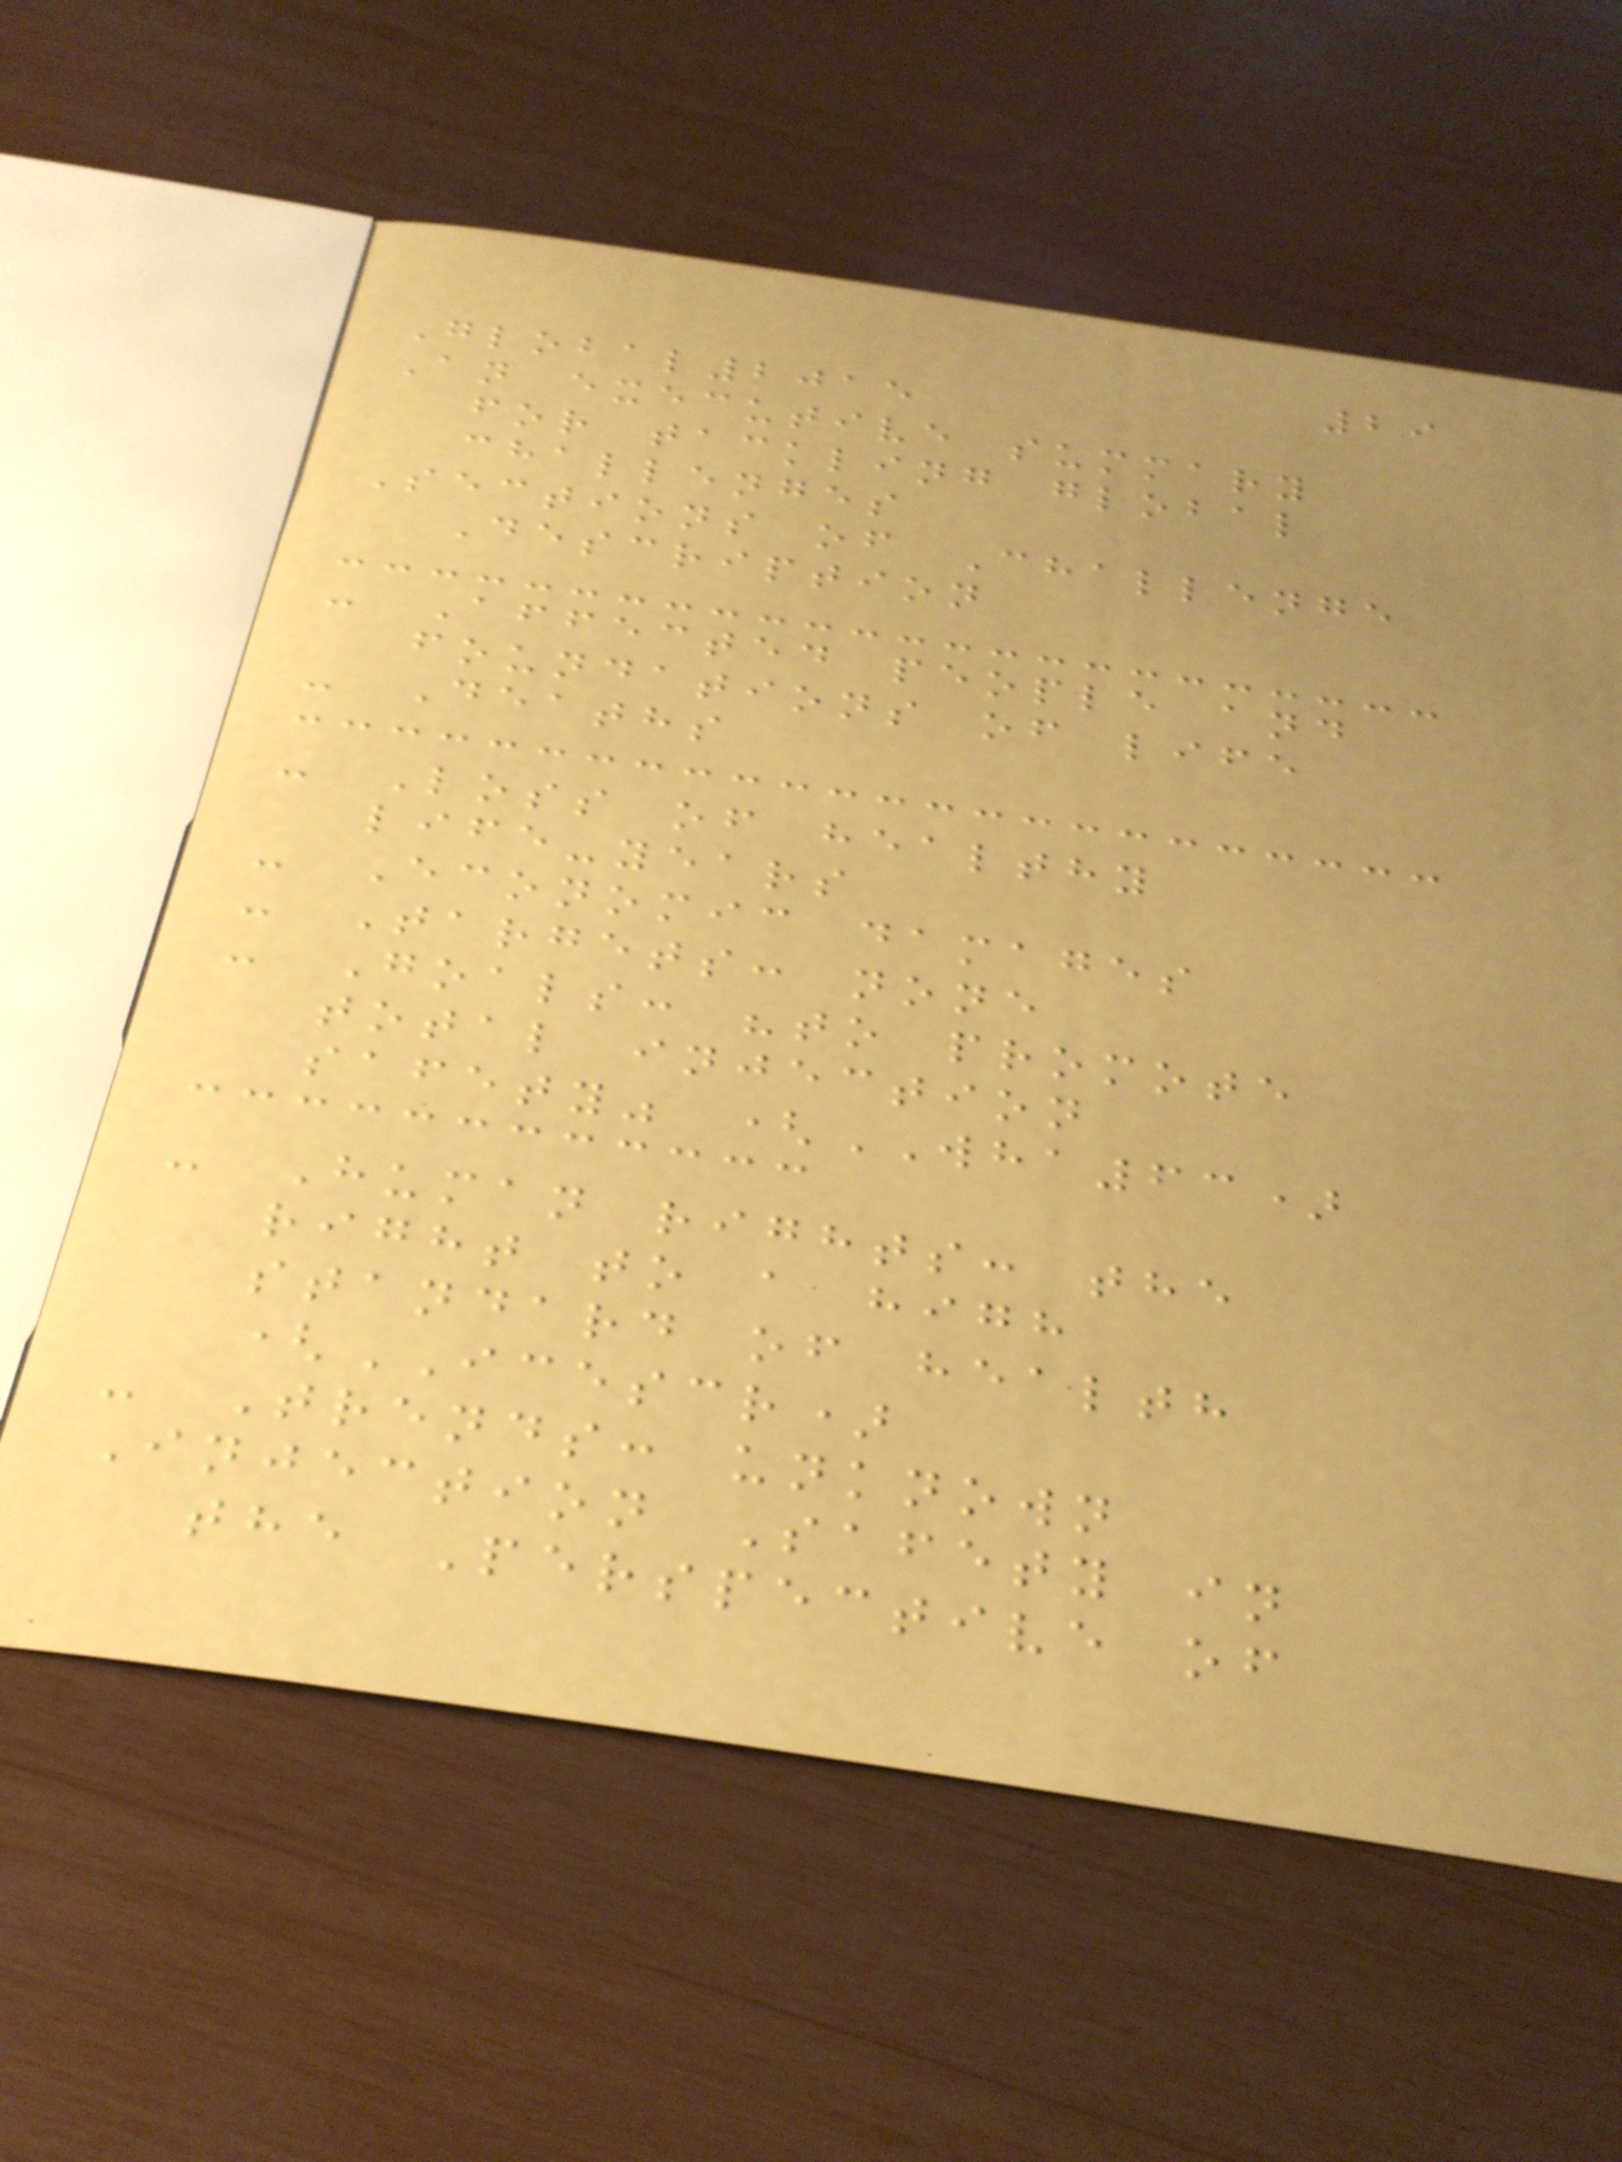29
Global2015
An executive summary
for tackling global
challenges
Sections of Challenge
Description
- Affected people and
foundations of life
- Deaths
- Loss of healthy
life-years
- Economic damages
- Targets: none
- Goals: "to promote
total injection
safety" (WHA63)
- Human rights: the
right to a high
standard of health
(ICESCR)
- Trends: unknown
Injection Safety in
the Perspective of
